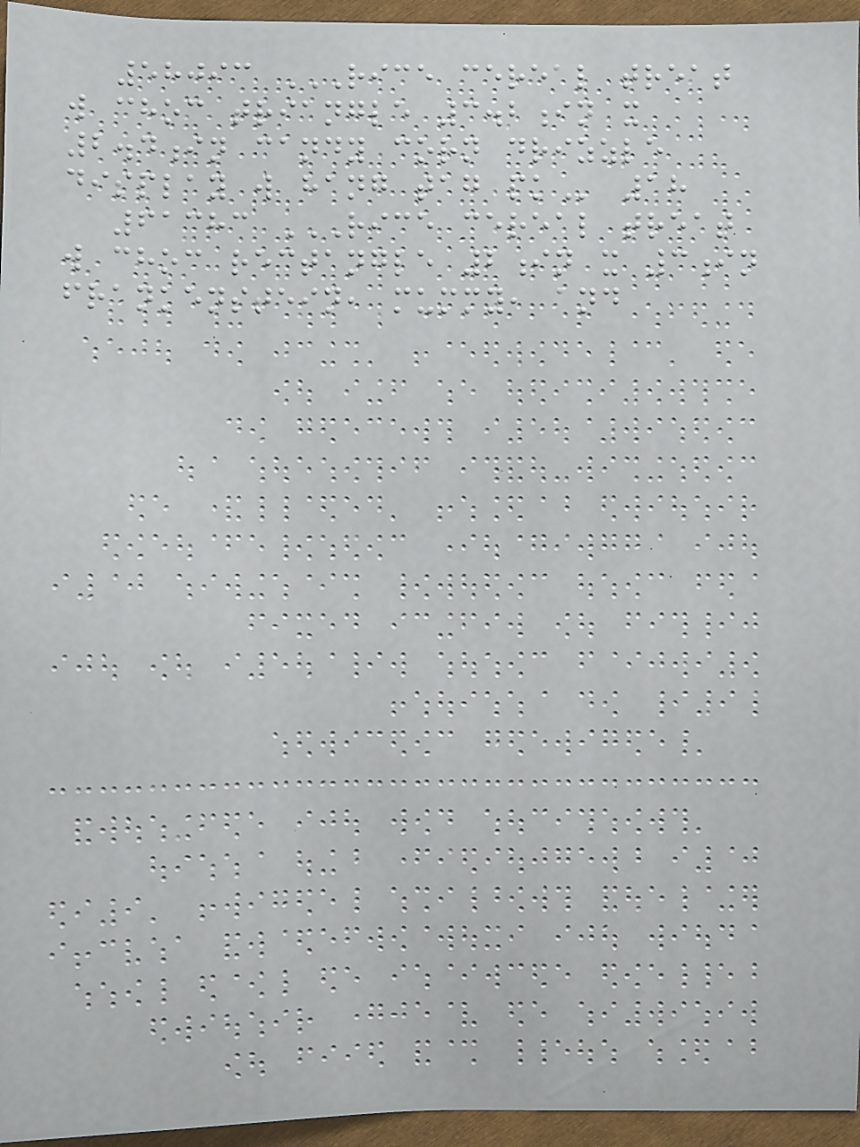58093 RICE CEREAL TREAT
W CHOC TRIANGLE 3.2IN X
2.4IN CANDY CORN DRIZZLE
DISPLAY W HANG TAG PK 18
61383 RICE CEREAL TREAT
W CHOC RECTANGLE 2IN X 3IN
FRANKENSTEIN, MUMMY, AND
